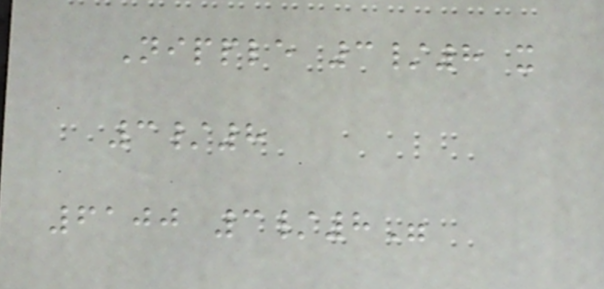Nipple 3/8 x
3/8
6100 3/8"
